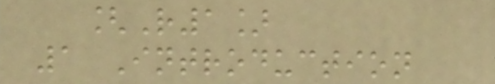[R1]
1 Introduction
